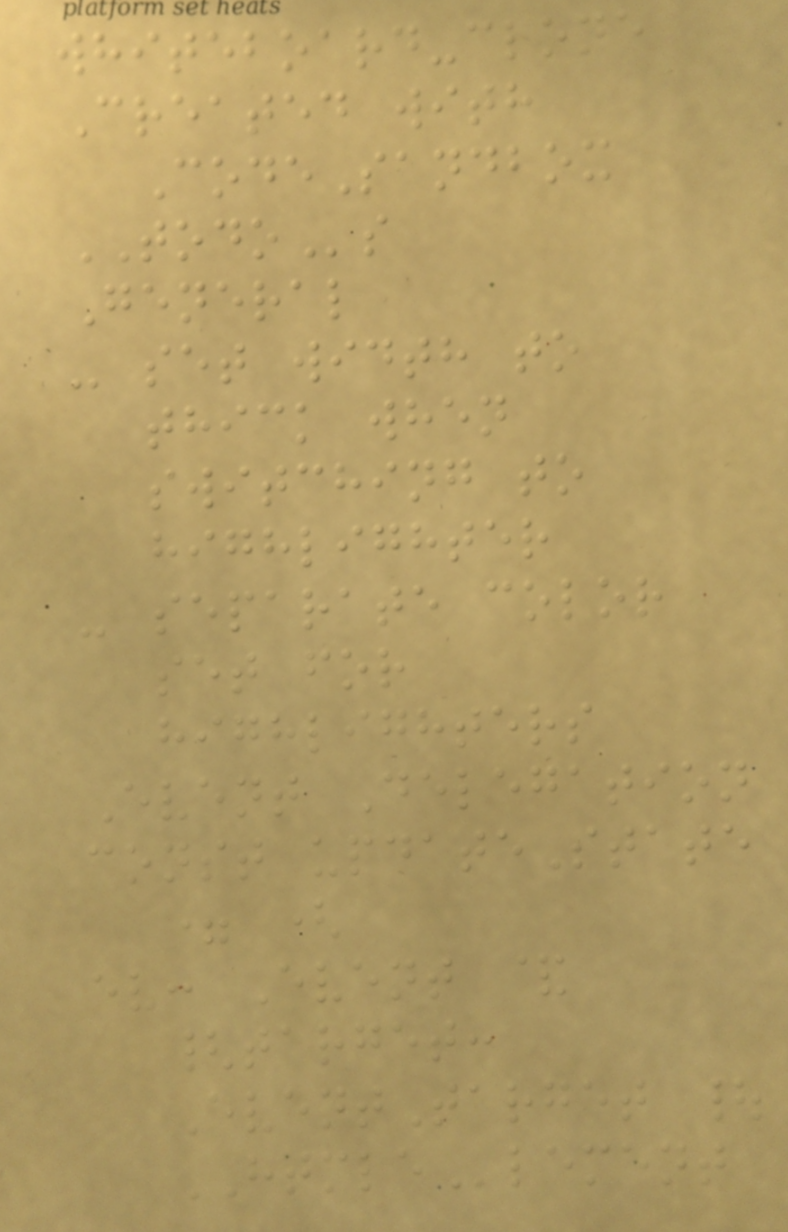whiteboard-clone
Created with
CodeSandbox
TODOs
General
- set width to
thick when
switching to
highlighter
- separate color
set for
highlighters
Event Delegation
const updateState
= (
ev: Event &
{target:
EventTarget |
HTMLElement
